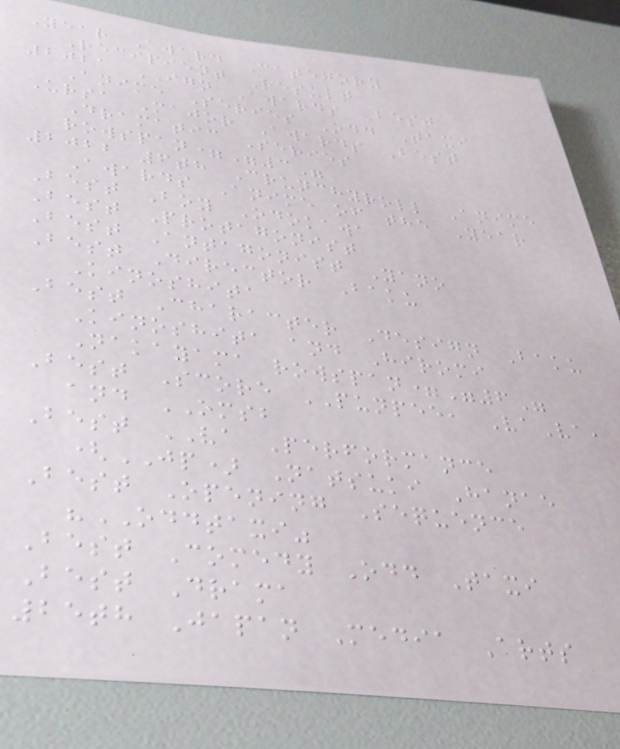Year Award Category
Recipient Result
2021 IGN Awards Best
Anime Series Odd Taxi
Ursa Major Awards Best
Dramatic Series
rowspan="3"
2022 6th Crunchyroll Anime
Awards Anime of the Year
Best Boy Odokawa
Best Protagonist
Best Antagonist Yano
Best Director Baku
Kinoshita
Best Character Design Baku
Kinoshita and Hiromi
Nakayama rowspan="6"
Best Score PUNPEE, VaVa,
and OMSB
Best VA Performance
(JP) Natsuki Hanae
Best Opening Sequence
"ODDTAXI"
Best Comedy Odd Taxi
Best Drama
25th Japan Media Arts
